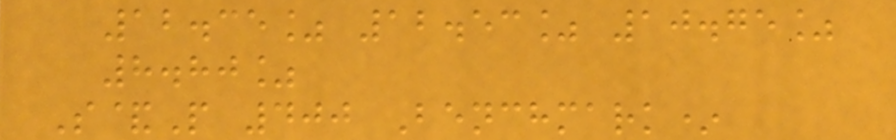12.35% 12.53% 10.75%
8.80%
S&P 400 Benchmark*
